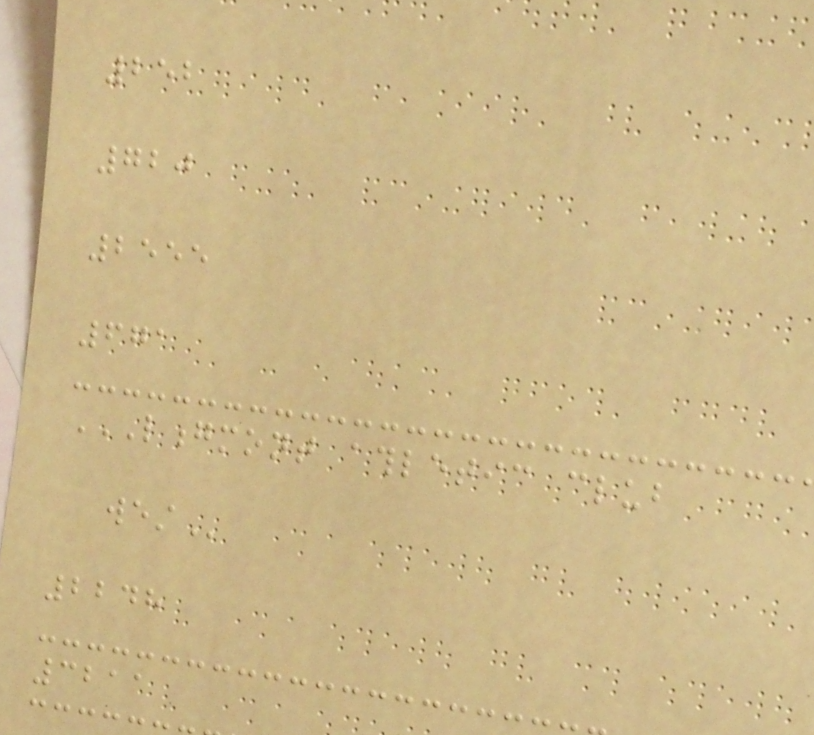252
720
2555
671
LONGMONT ATHLETIC CLUB
WEST
2248
3211
